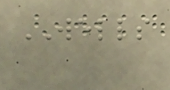WELLS
